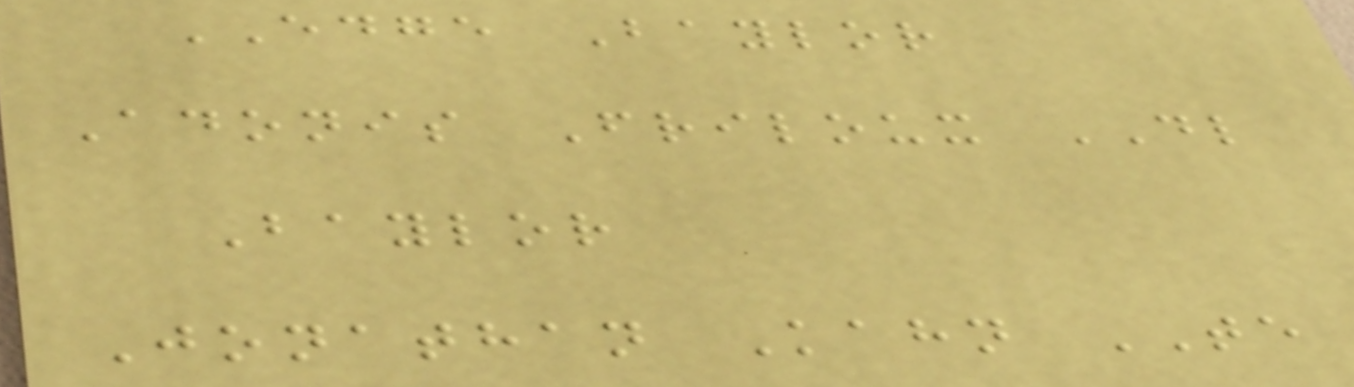EDGE Baylor
Adonis Friloux DL
Baylor
Jonathan Kahn TE
